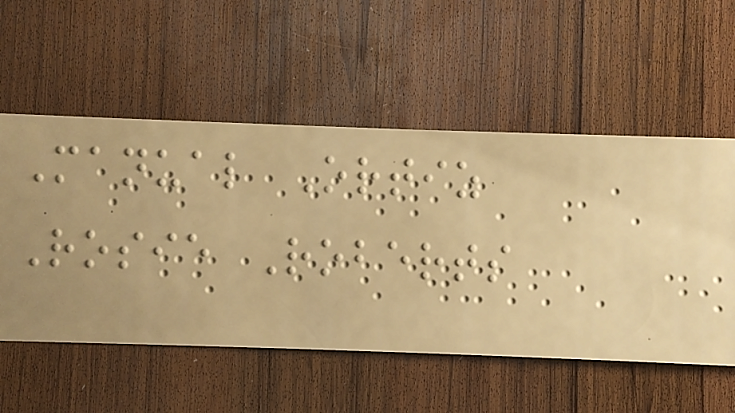Manual Ortiz
Rosie Roberts
